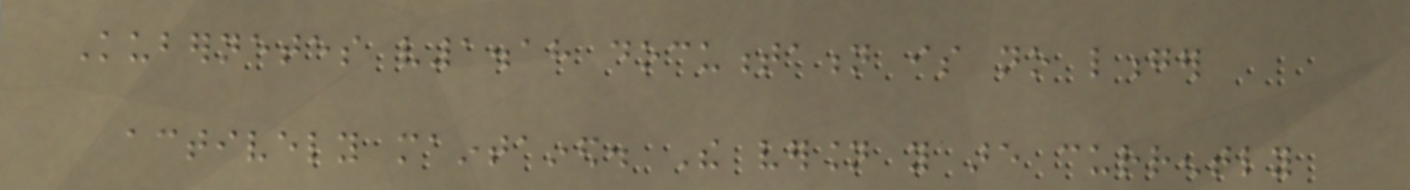Kubernetes v1.18 documentation is no longer
actively maintained. The version you are currently
